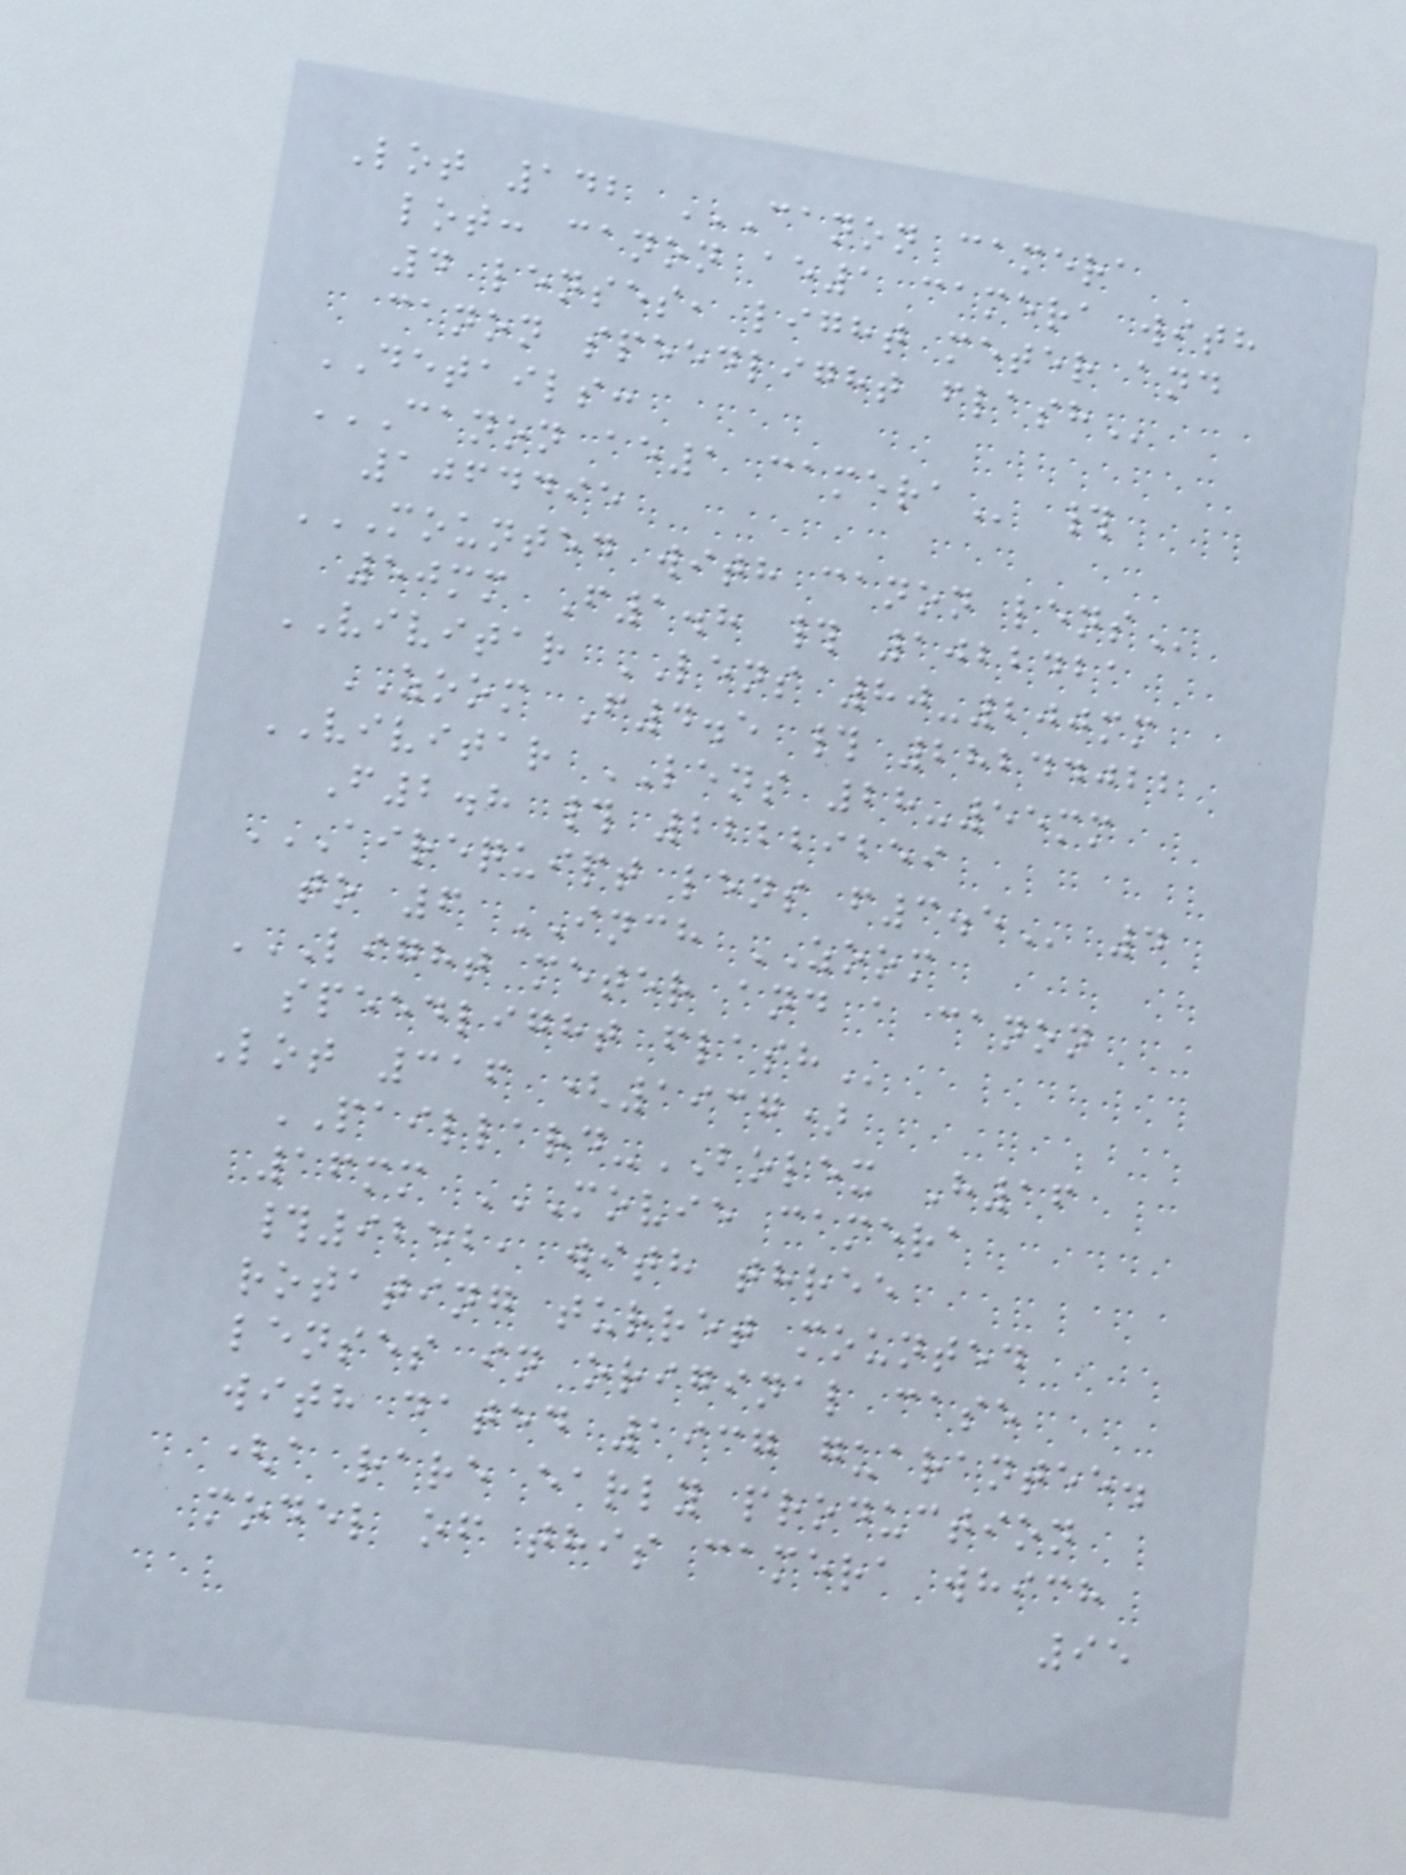Lot 142 CANON CAMERA
LOT: CANON AE1 CAMERA WITH
4 LENSES, LIGHT METER AND
CANON SPEEDLIGHT FLASH
DETAILS:
CANON AE1 CAMERA #
1064495
MOUNTED WITH CANON LENS
50mm F1.8 # 1022421
VIVITAR LENS 80-200mm
ZOOM F4.5 # 28244022
VIVITAR LENS 28-55mm
F2.8 # 22229259
AIREQUIPT LENS F3.5 4
to 6 INCH ZOOM
LIGHT METER AND A CANON
SPEEDLIGHT FLASH
Lot 316 (1937)
PAILLARD-BOLEX H16
16mm MOVIE CAMERA
#9252, WITH THREE
ROTATING TURRET MOUNTED
LENSES IN ORIGINAL CASE
WITH DATED 1937 GUARANTEE.
(A RARE EARLY PRODUCTION
MODEL OF THIS CAMERA WHICH
95
